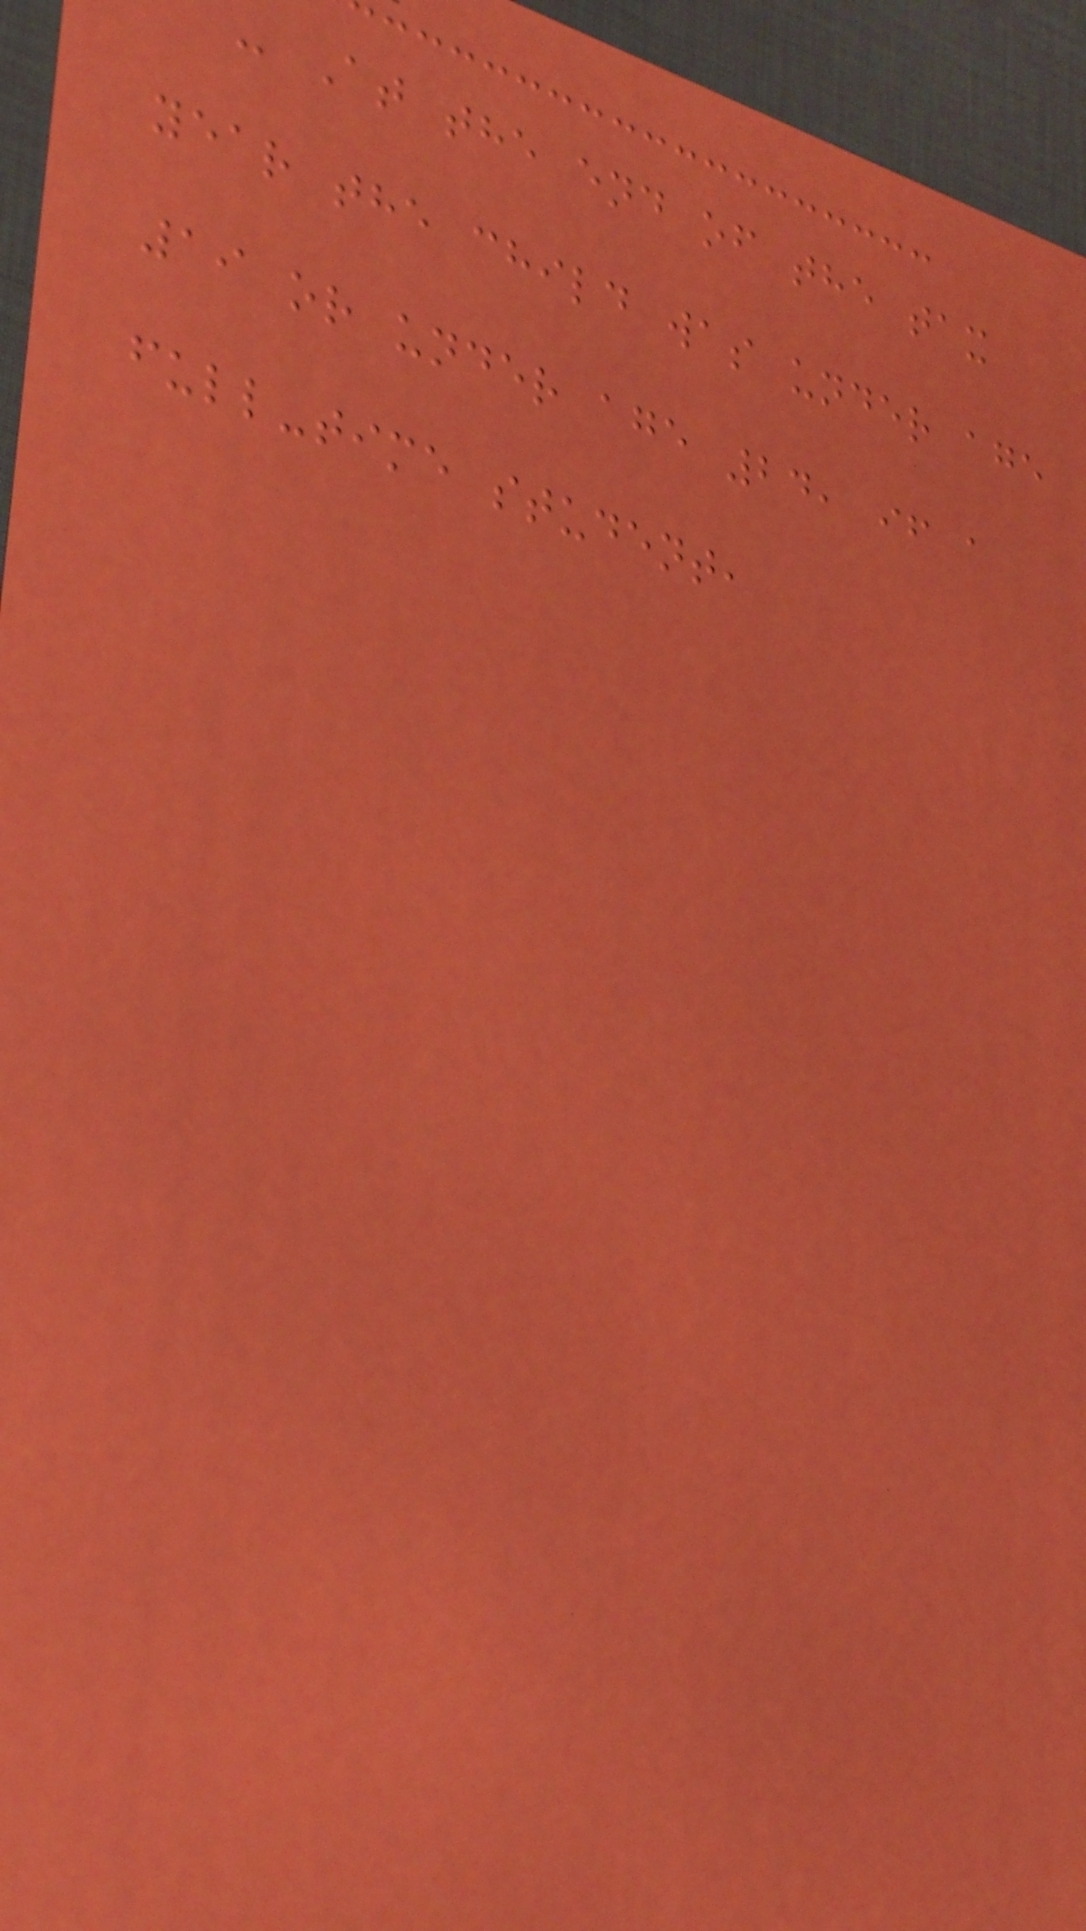- At the end of the tax
year the child was under age
19 or under age 24, if a
full-time student,
